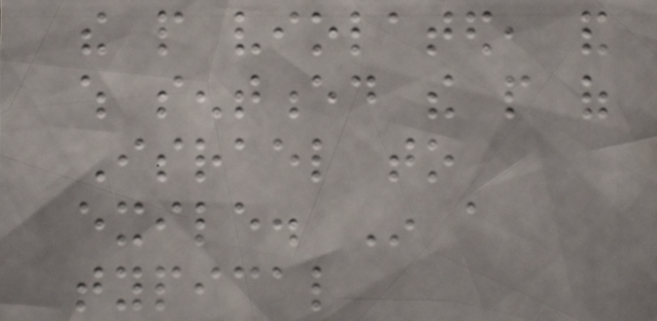the people violated, and
which sentenced the people of
Israel to
exile. In a
typical
